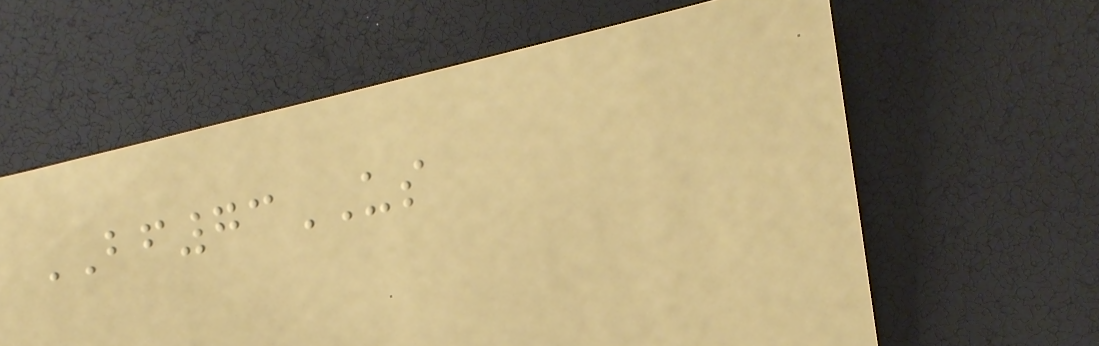BF73US
